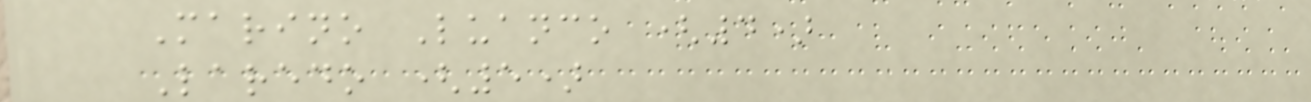Marino Luanco (4)
Laredo (5)
